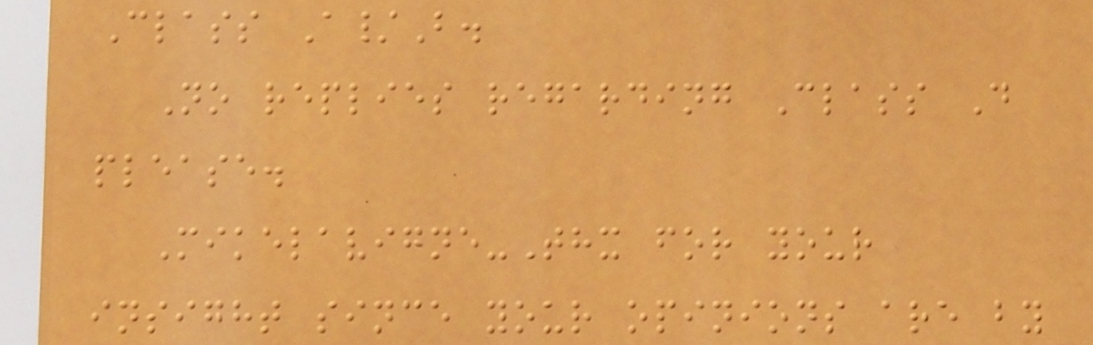Class A/B.
No replies regarding Class D
please.
Mikelavigne-Thx for your
insight since your opinions are by
